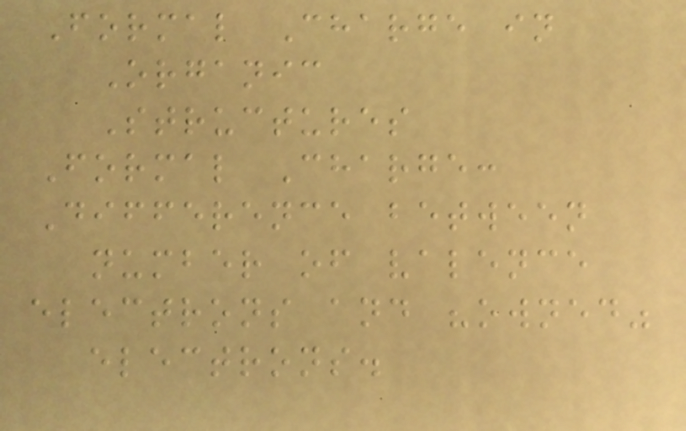Formal Charge in
Organic
Structures
Formal Charge:
Difference between
number of valence
electrons and "owned"
electrons.
